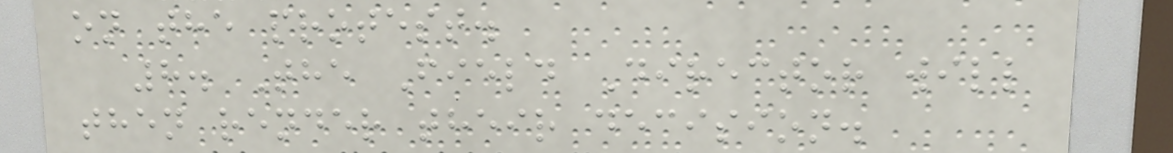on the protest.
8. The Field Director will
then render their decision.
